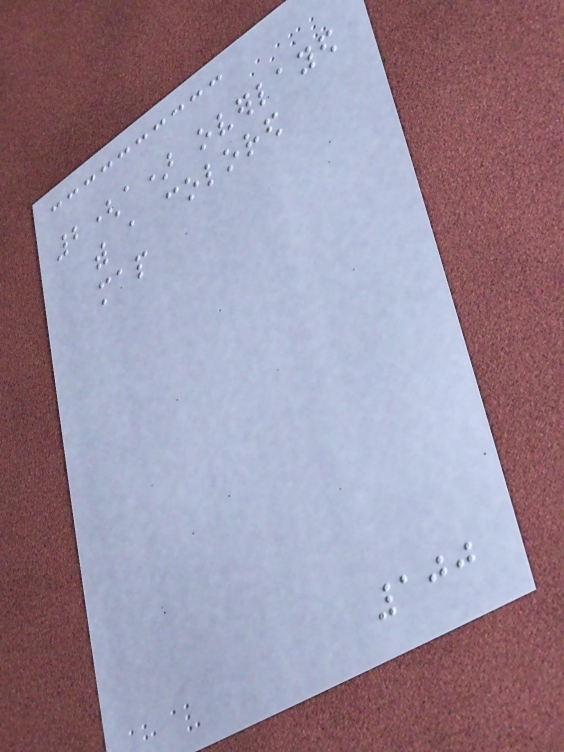2(a) overlayed
with a colored
map
100
